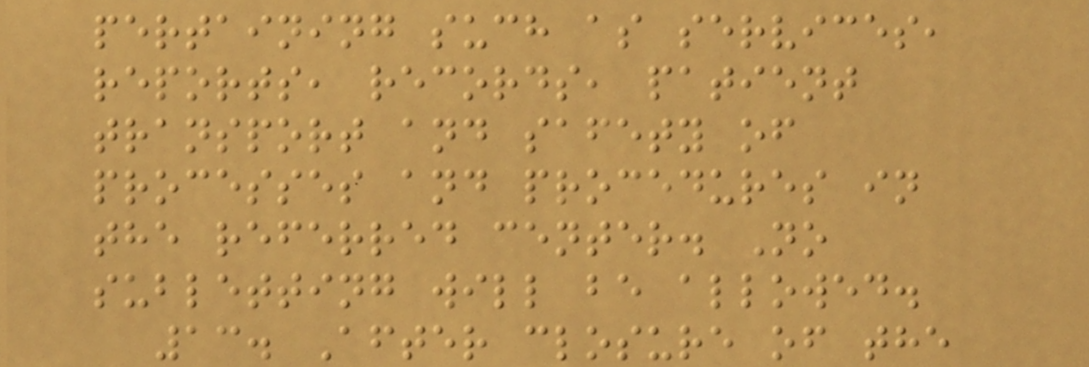pertaining such as services,
reports, records, patient
transport and safety of
processes and procedures in
the referred center. No
subletting will be allowed.
13. After closure of the
